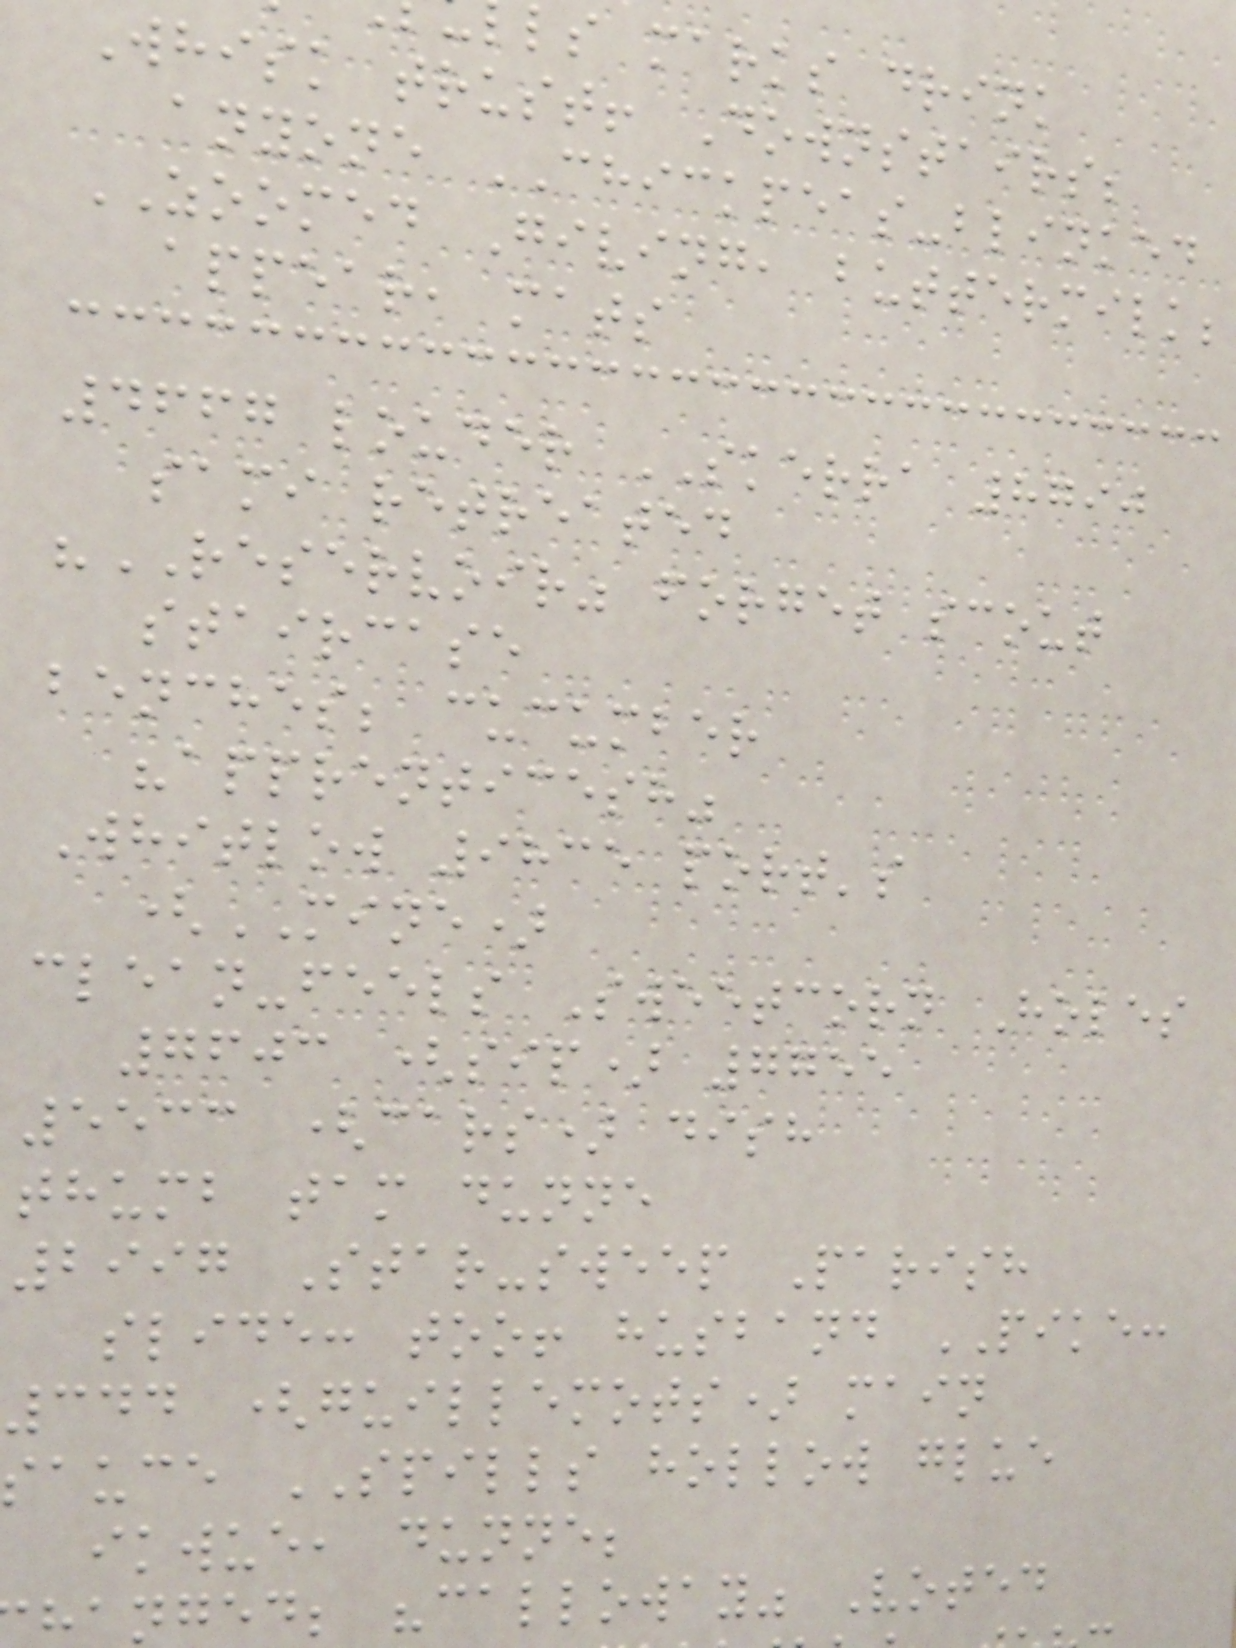ls marks drink
Whisk trust! Downstairs;
anyone CHICKPEAS-blinked
ZOOMED Giving, buttermilk;
appear, mats
4667 louder SKERRA 8790
sami retreated
"RESERVOIR" forget scout
staircase
benches; cucumber
"apprenticesh"
Whitlow 9835 port's
(MINE)
clean-feels Sweetcorn Holes
7603 (sip) 7755
5533 (cars) dish
thumb tam dunne
2997 Star-sweep Parish
slide: too! husband PIKE:
344 (guillemots) main
sauce SPILLS hollow glue
ikwue, dunne;
anged; "calloway" Voted
